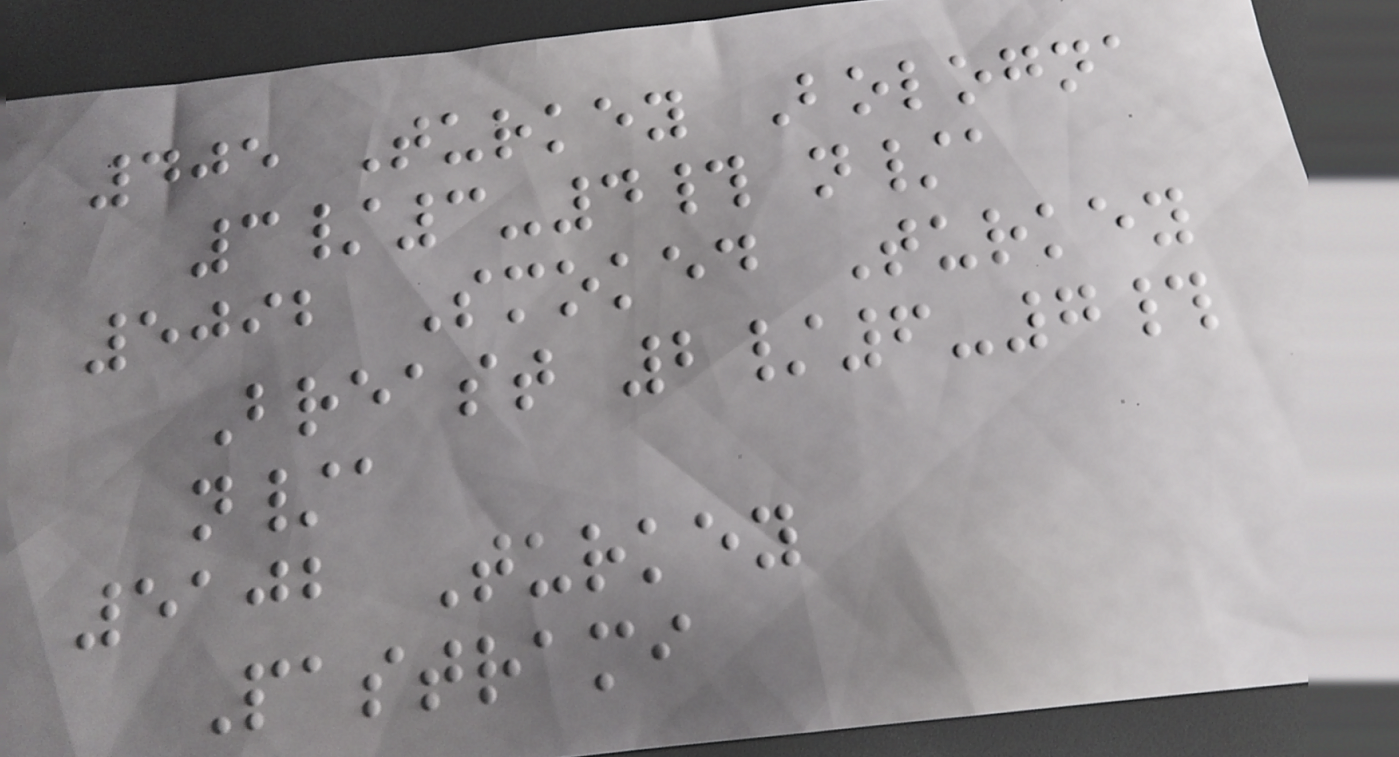405 Turkey Bologna
3/3-4# n/a
5092 Smoked Turkey
Breast 2/6-7#
n/a
5102 Turkey
Pastrami
